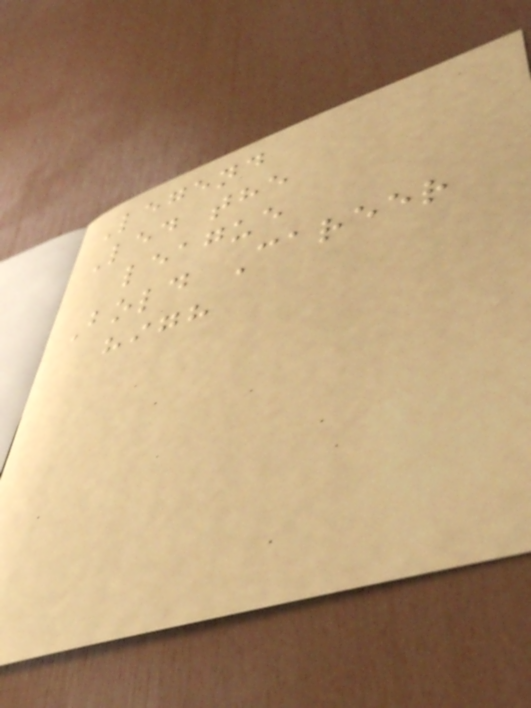Legend
Led the
league
Bold Career
high
